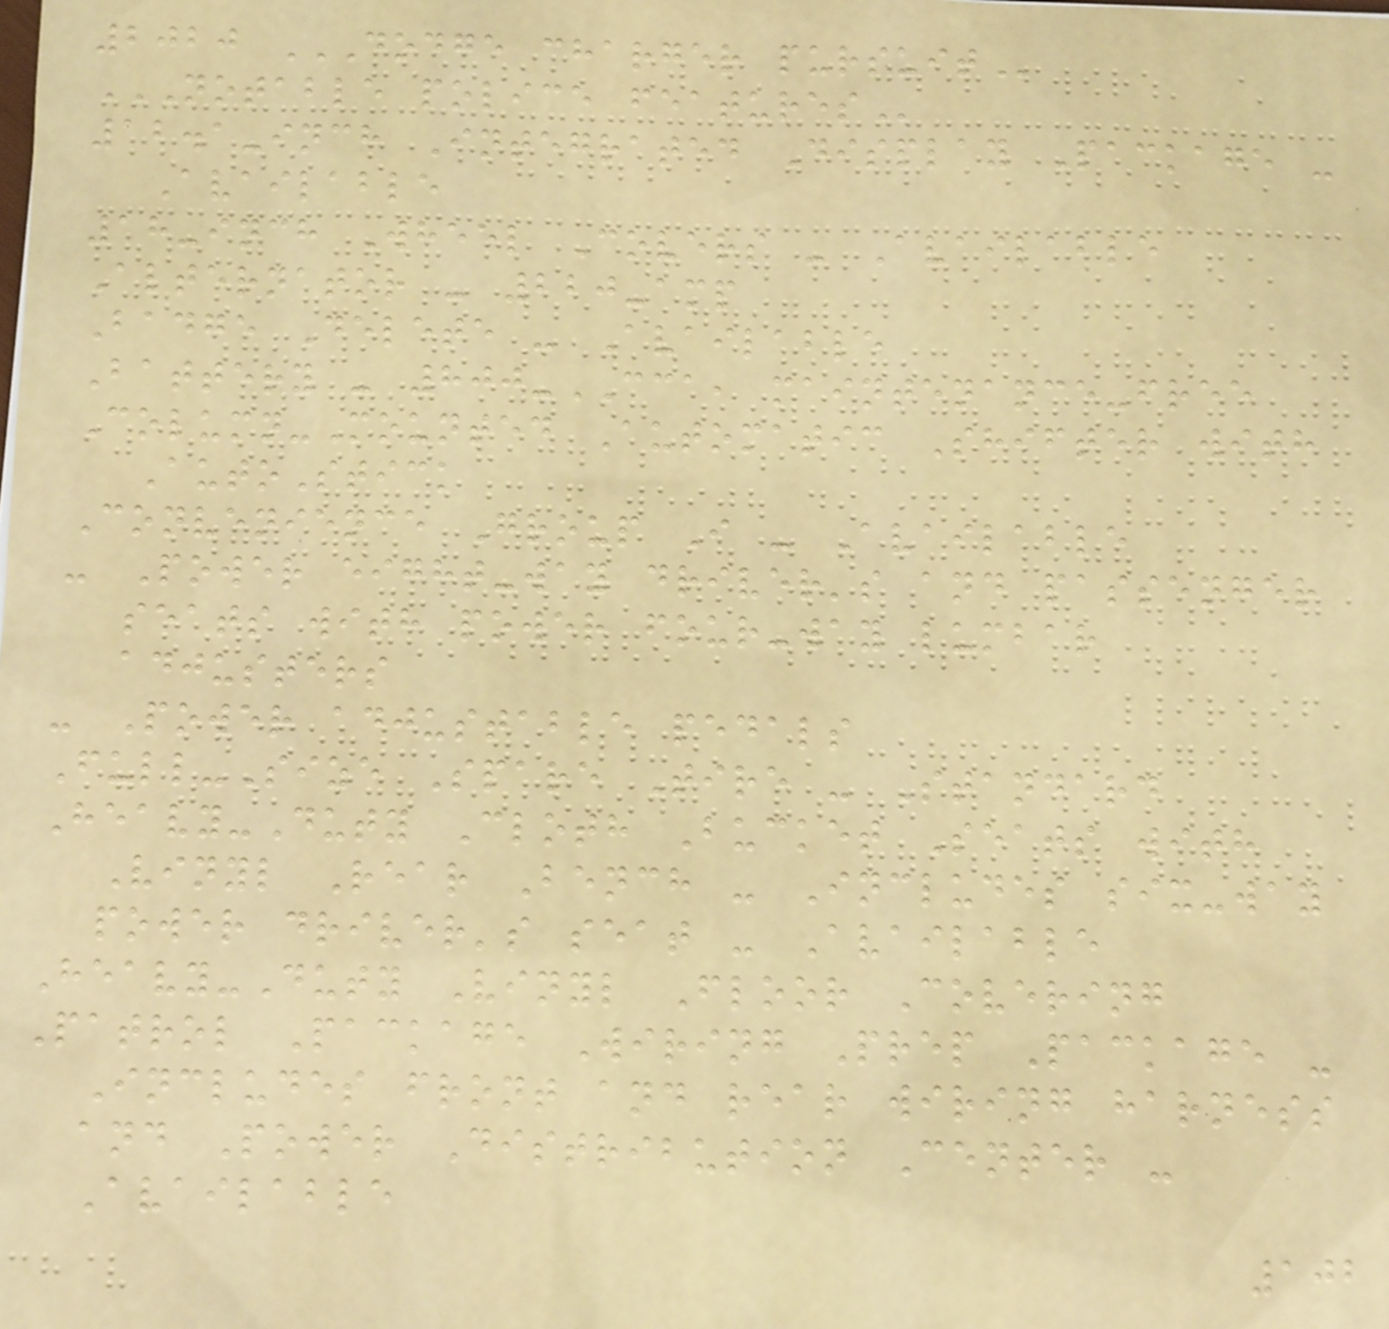2020 DODGE CHARGER PURSUIT
NOTABLE POLICE FEATURES
12.1-inch Integrated Display Package -
Available
18-inch Wheel Covers - Available
Alternator - 220-amp
Badge Delete - Available
Battery - 800-CCA, maintenance-free
Column-Mounted Automatic Shifter with
AutoStick
Convenience Group I - Available
- Power eight-way driver's and passenger
seats with power four-way lumbar
adjusters
- Power adjustable pedals
Full-Size Spare Tire - Standard
Heavy-Duty Cloth Bucket Seats with
Vinyl Rear Bench - Includes six-way
power driver's seat - Available
Heavy-Duty Vinyl Floor Covering
Patrol Package Wiring Prep Package -
Includes front and rear wiring harness
and Power Distribution Center -
Available
102
